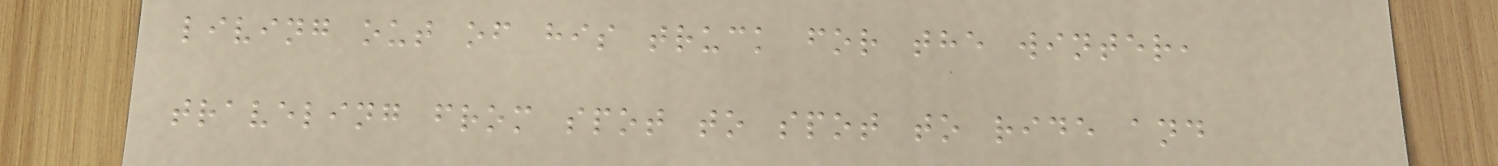living out of his truck for the winter,
traveling from spot to spot to ride and
